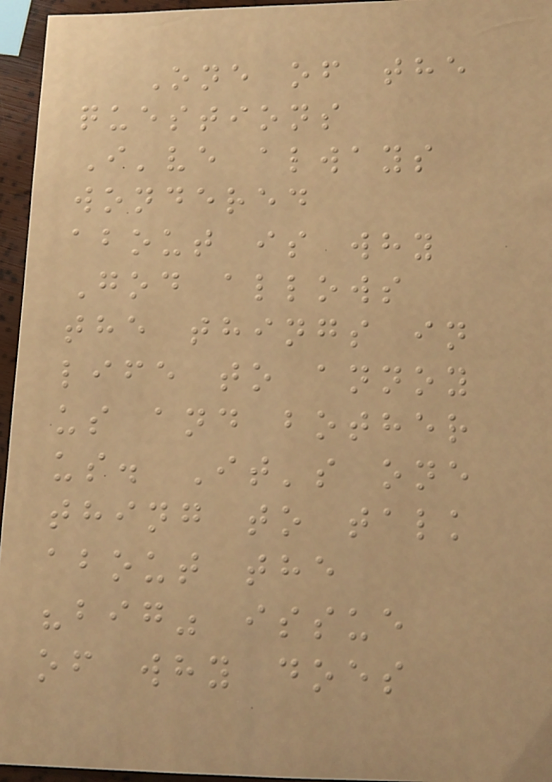One of the
questions
I've always
wondered
about is why
God allows
the things in
life to annoy
us and bother
us. It's one
thing to talk
about the
"big" issue
of why does
